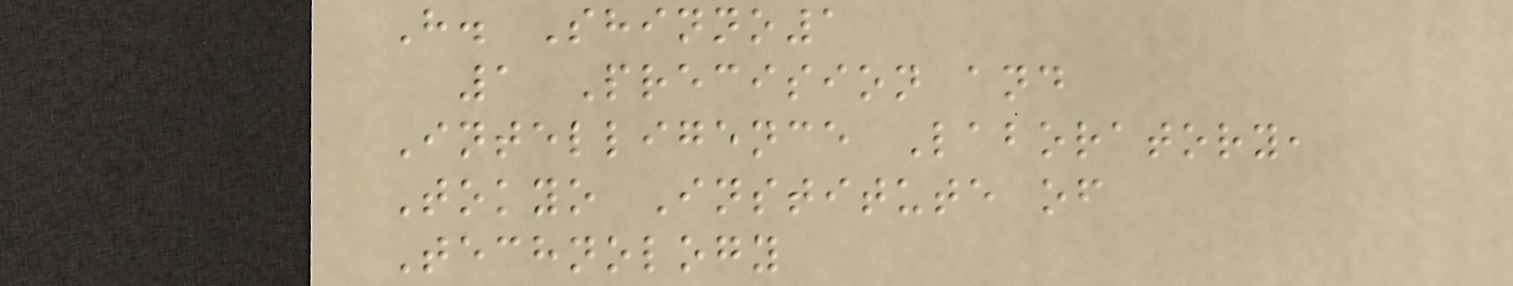H. Shinno1
1 Precision and
Intelligence Laboratory,
Tokyo Institute of
Technology
